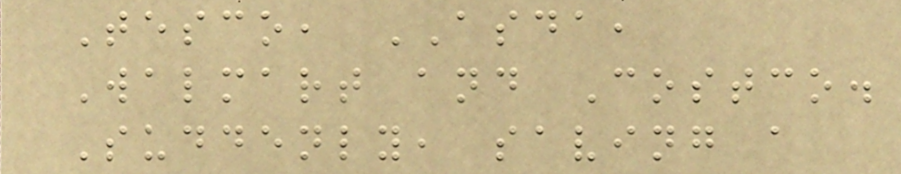Tesco, ASDA,
Walmart and Costco.
Suddenly, saving a
